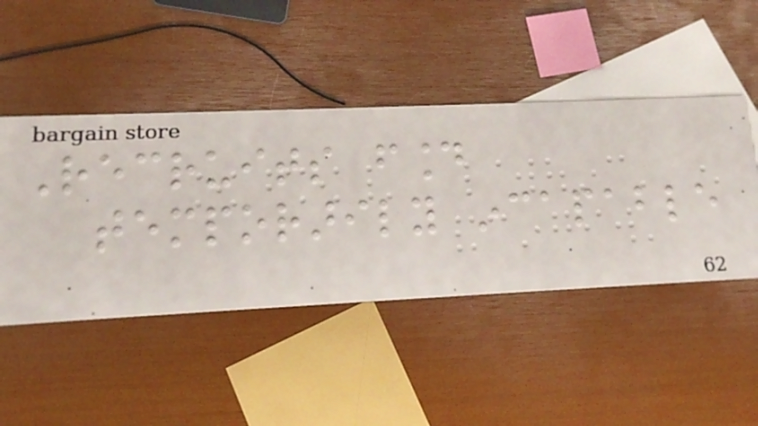Recruits found
temporarily incapable
